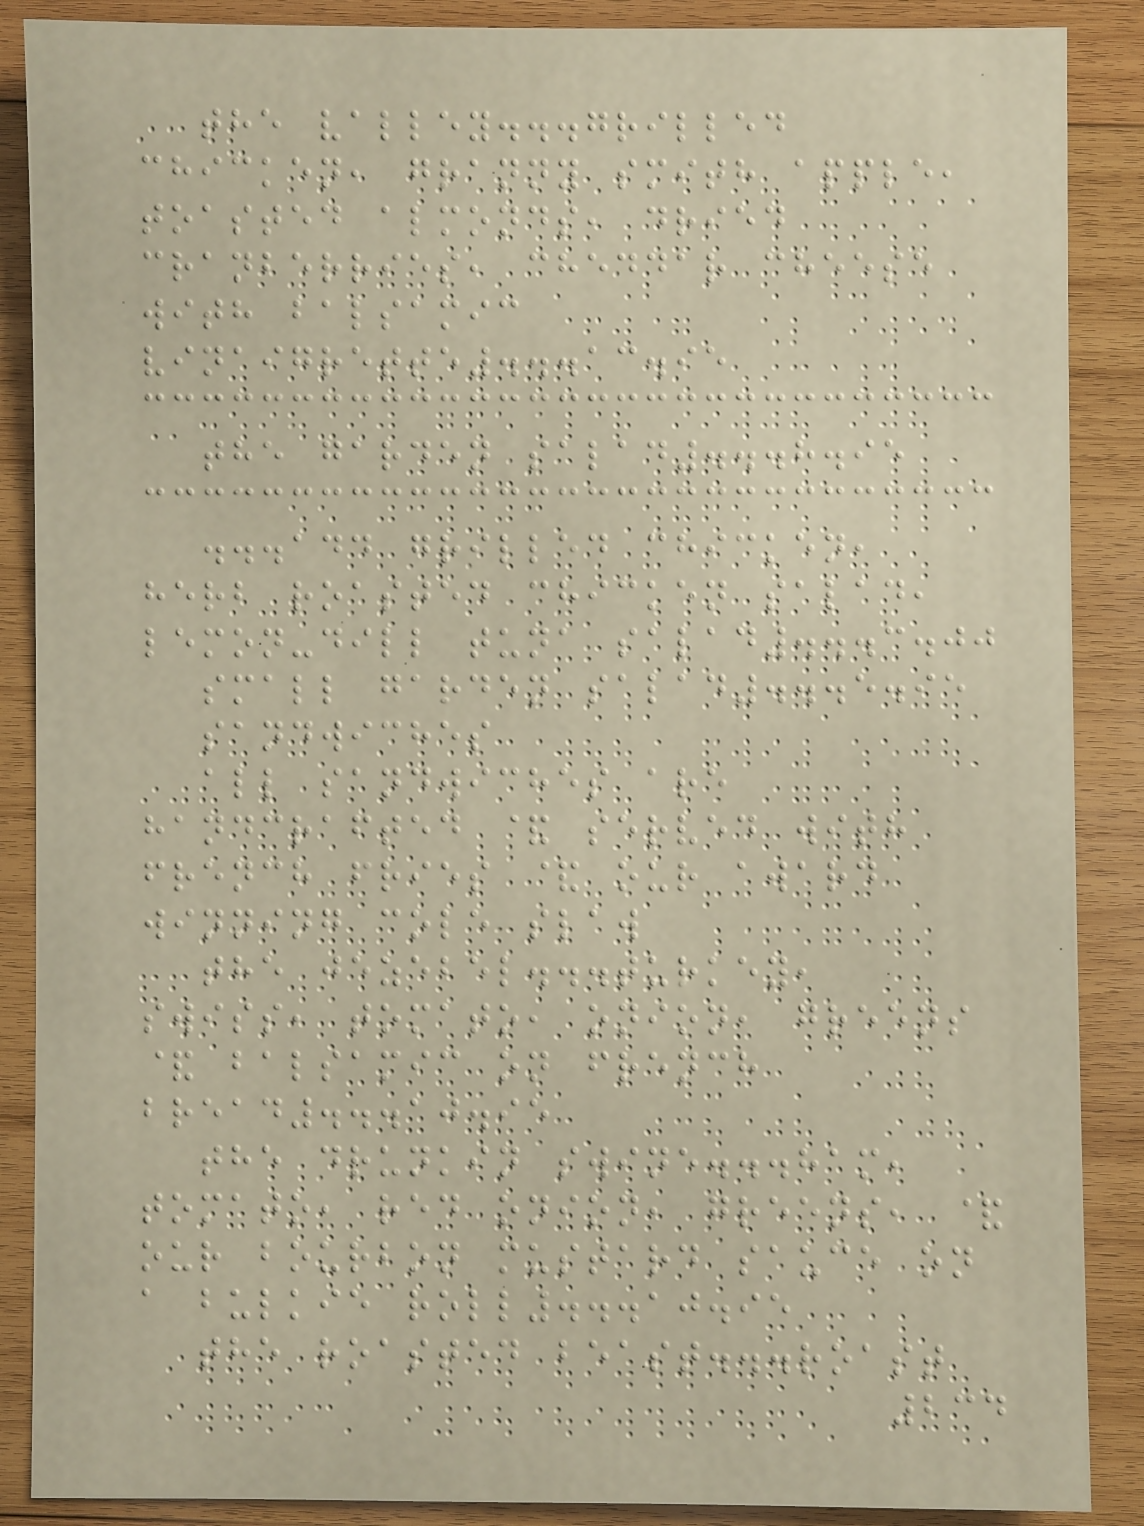the valley...grilled
chicken, granny smith apple,
toasted almonds, dried
cranberries, cheddar cheese
with balsamic
vinaigrette...13.95
the garden salad...8.95
...add grilled chicken,
herb roasted chicken salad,
lemon-dill tuna salad...3.00
small garden salad...5.95
sandwiches
all sandwiches are
handcrafted & served with
french fries & our award
winning cole slaw
the jezebel...turkey,
swiss, tomato, onion, greens
& balsamic on french
bread...10.95
the drunkin swine...ham,
tomato, red onion, greens, &
our bourbon mustard sauce on
a bulkie roll...10.95
the roasted beast...roast
234
